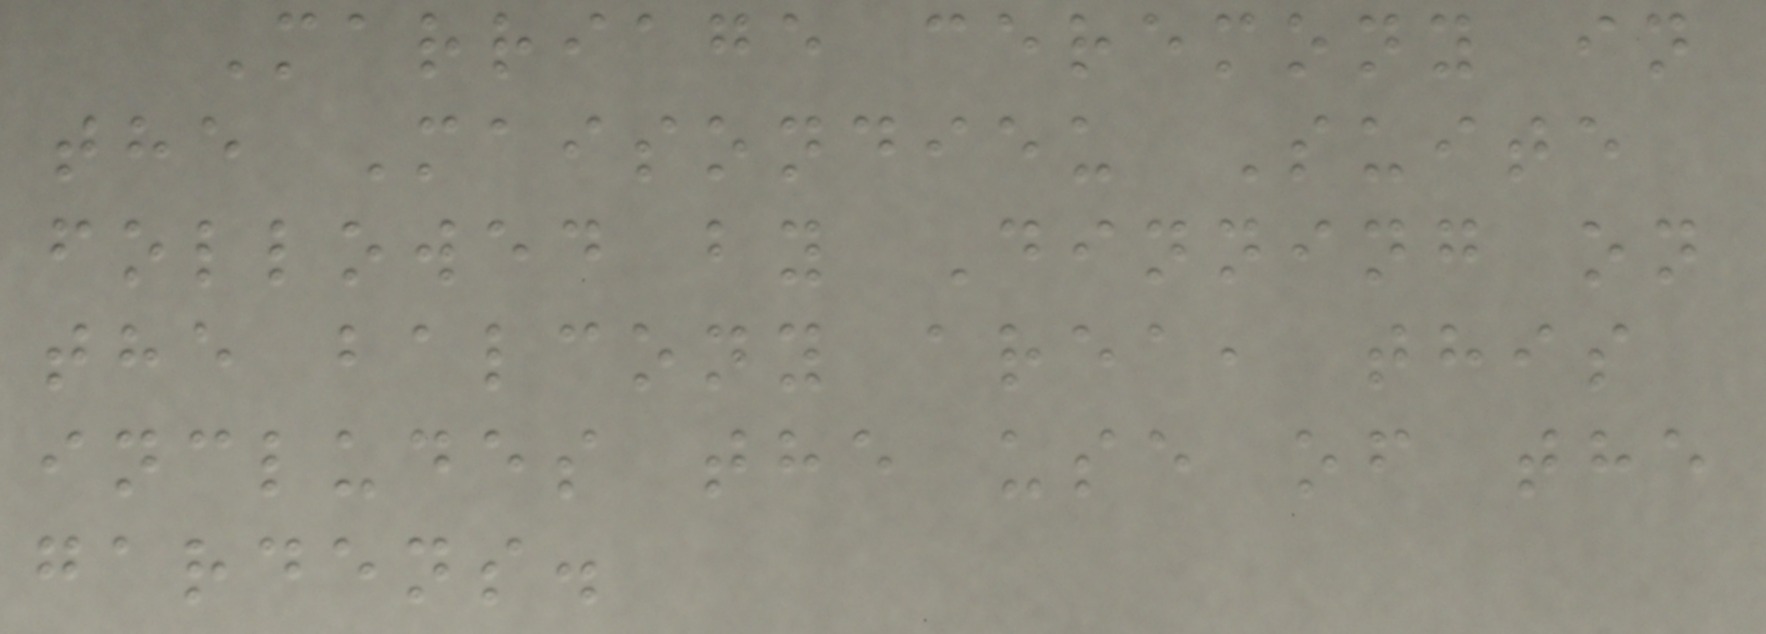Marriage ceremony in
the Maisondieu Suite
followed by Dinning on
the balcony area, this
includes the use of the
gardens.
